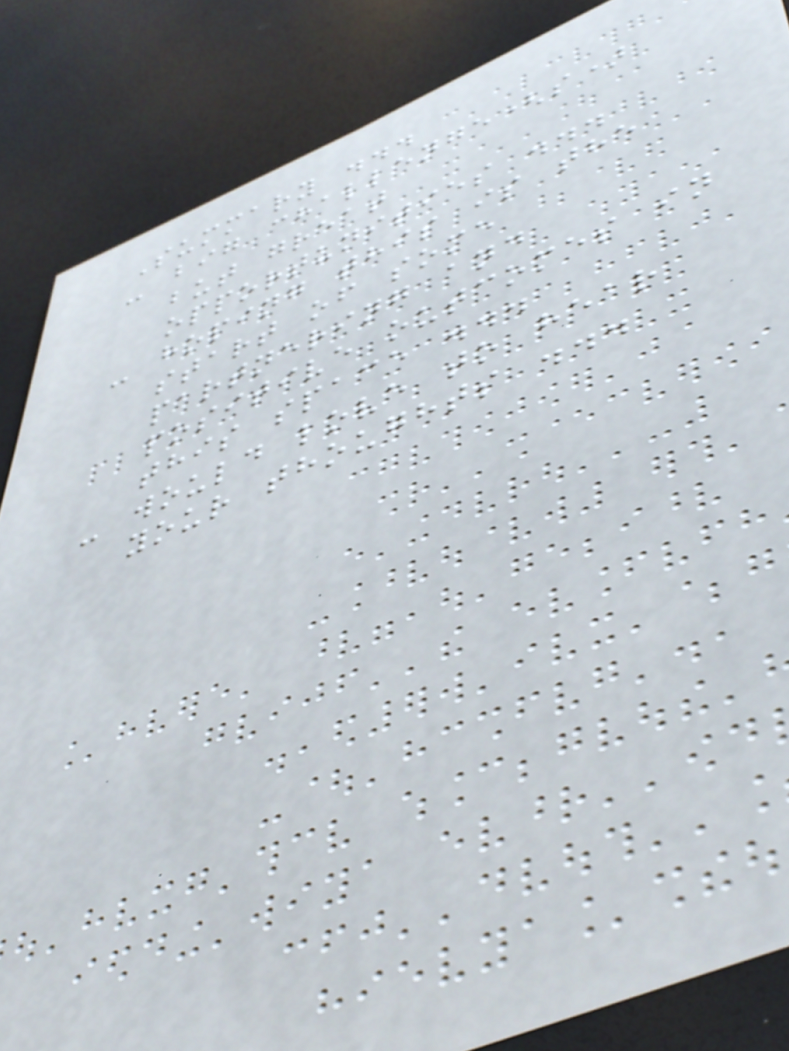Summary ...
- big challenge(s)
but great
opportunities ...
- hoping this is the
start of some
partnering and
positive outcomes in
this space ...
- would love to hear
your thoughts ...
